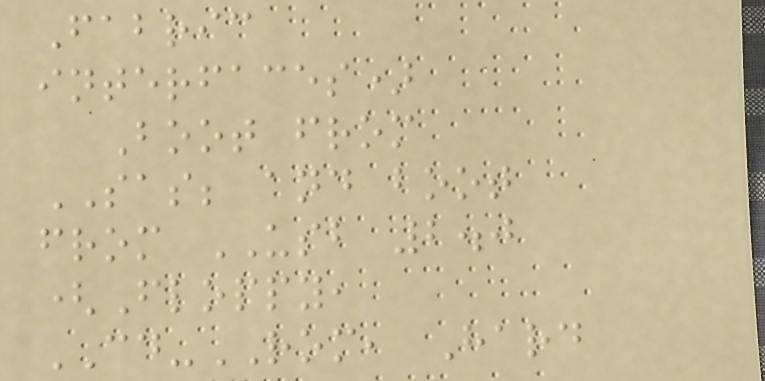Fabric
interfaces)
Boot from
SAS; and boot
from USB 2.0
(Floppy,
CD-ROM, Hard
